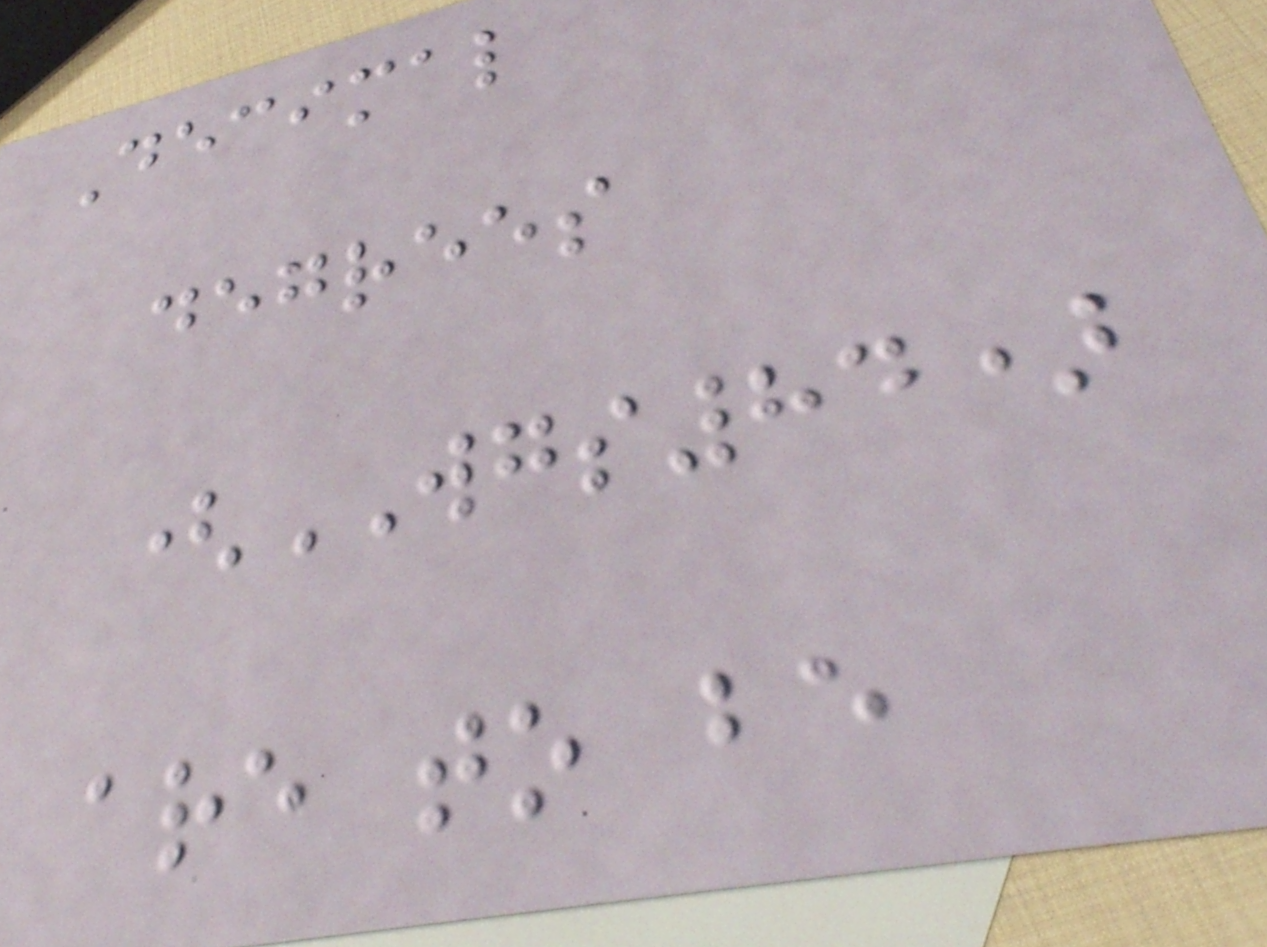Decimal
degrees
(WGS84)
are to be
